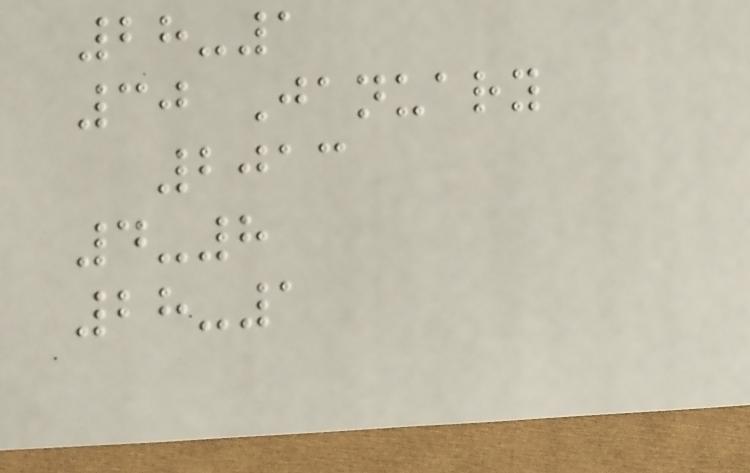28-1
30 January
2013
4-8
28-1
